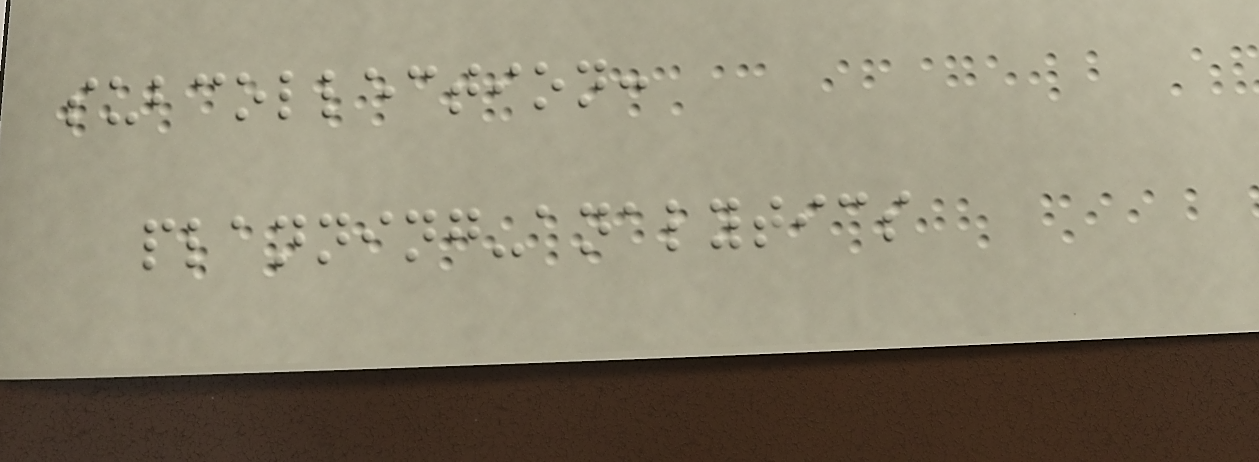subcollection:
planning-analytics
